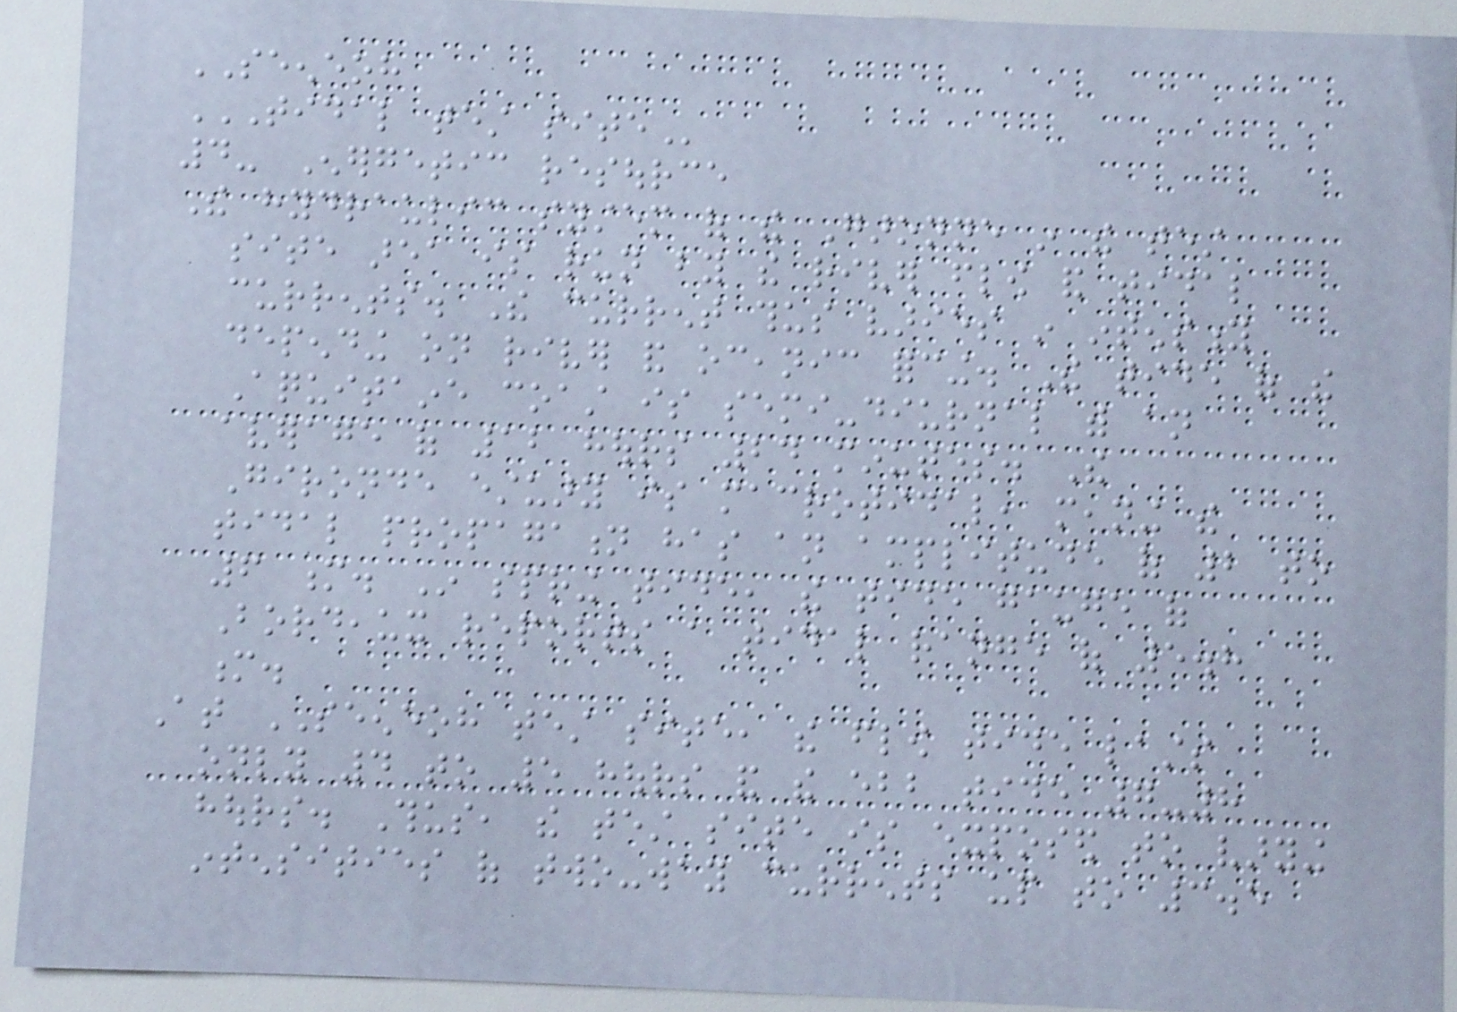SEENEOH
TIDAL TEST SITE
4- Energetic resource
The hydraulic system of the Garonne in the test
site area is run by the river flow and tidal
currents. The current thus varies in intensity
depending on river and oceanic forcing. The tide of the
Aquitaine coast is semi-diurnal with an
average of 12 hours 24 minutes. The
Gironde estuary is macrotidal, meaning the
tidal propagation has an amplitude of 2 to
6 m. In spring tide, the tide gauge of
Bordeaux reports a tidal range of 5.8
m.
At SEENEOH test site, the flow tide lasts
only 4 to 5 hours and the ebb tide 7-8
hours. Thus, the test site is exposed to varying
intensities of two-way currents up to 3.5
